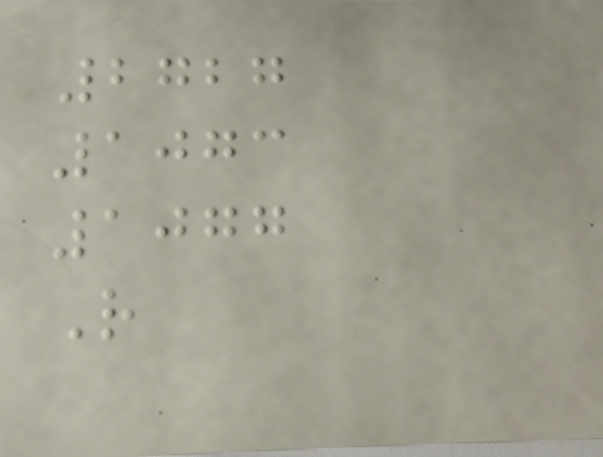2727
1073
1077
R
